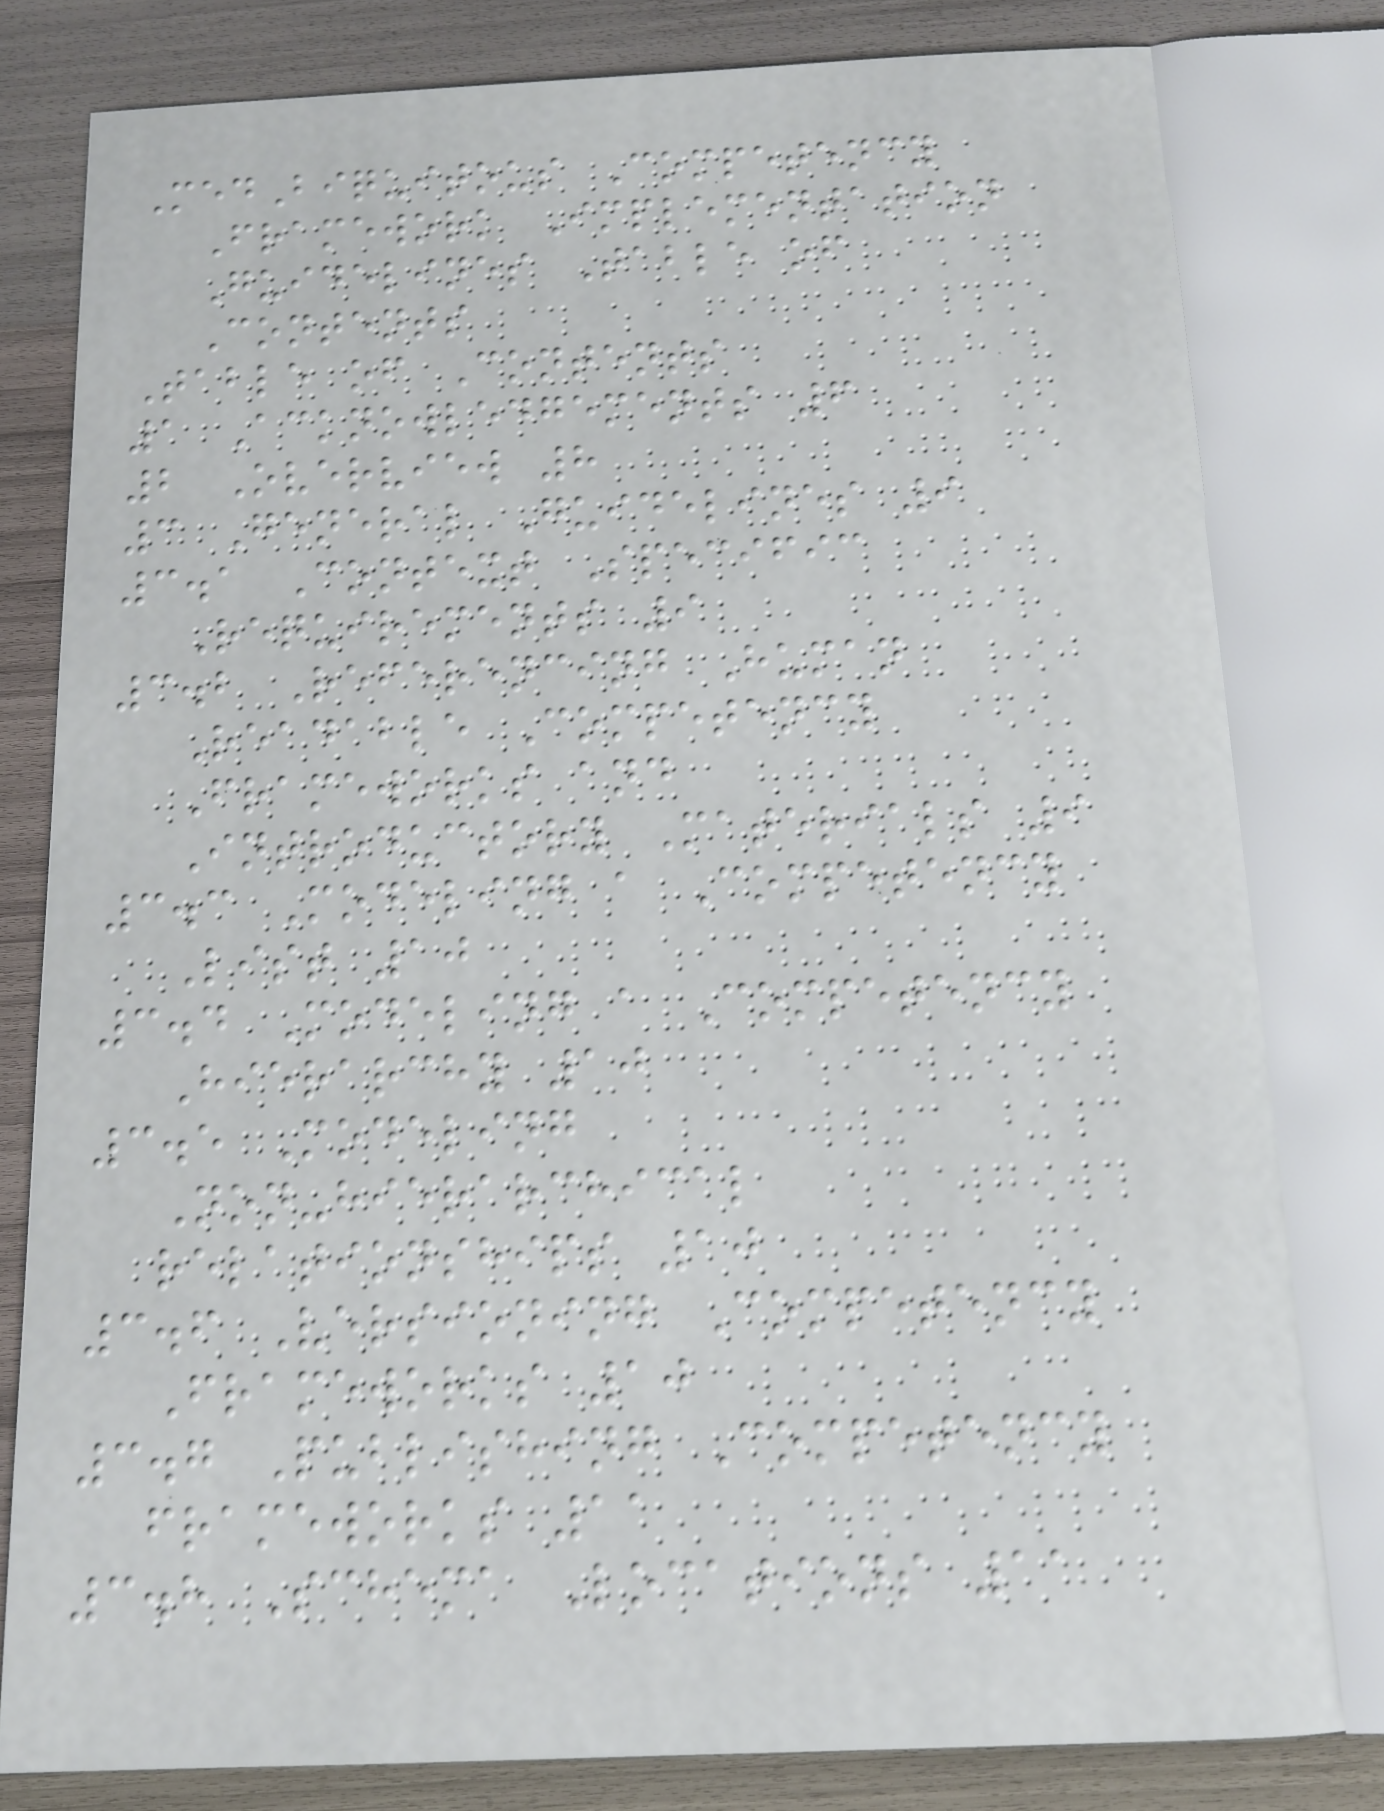MedBiquitous Competency
Framework Implementation
Guidelines Table of
Contents
Table of Contents
1 Acknowledgements 6
2 Overview 8
3 General Guidelines 9
3.1 Context Specific
Requirements 9
3.2 Referencing Human
Readable Competency
Frameworks and
Introductory Materials 9
3.3 Modeling a Competency
List 10
3.4 Modeling a Competency
Hierarchy 10
3.5 Modeling
Non-hierarchical
relationships 10
3.6 Versioning Competency
Frameworks 10
3.7 Publishing Competency
frameworks 11
3.8 Schema Locations 11
